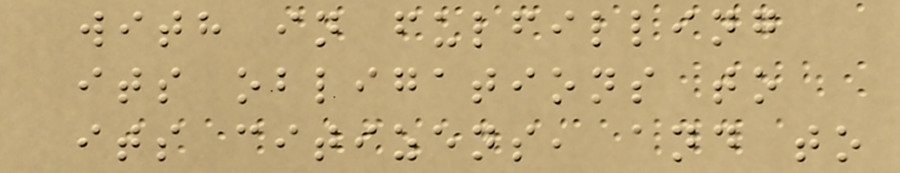with in fulfilling
its obligations to
its citizens, and to
